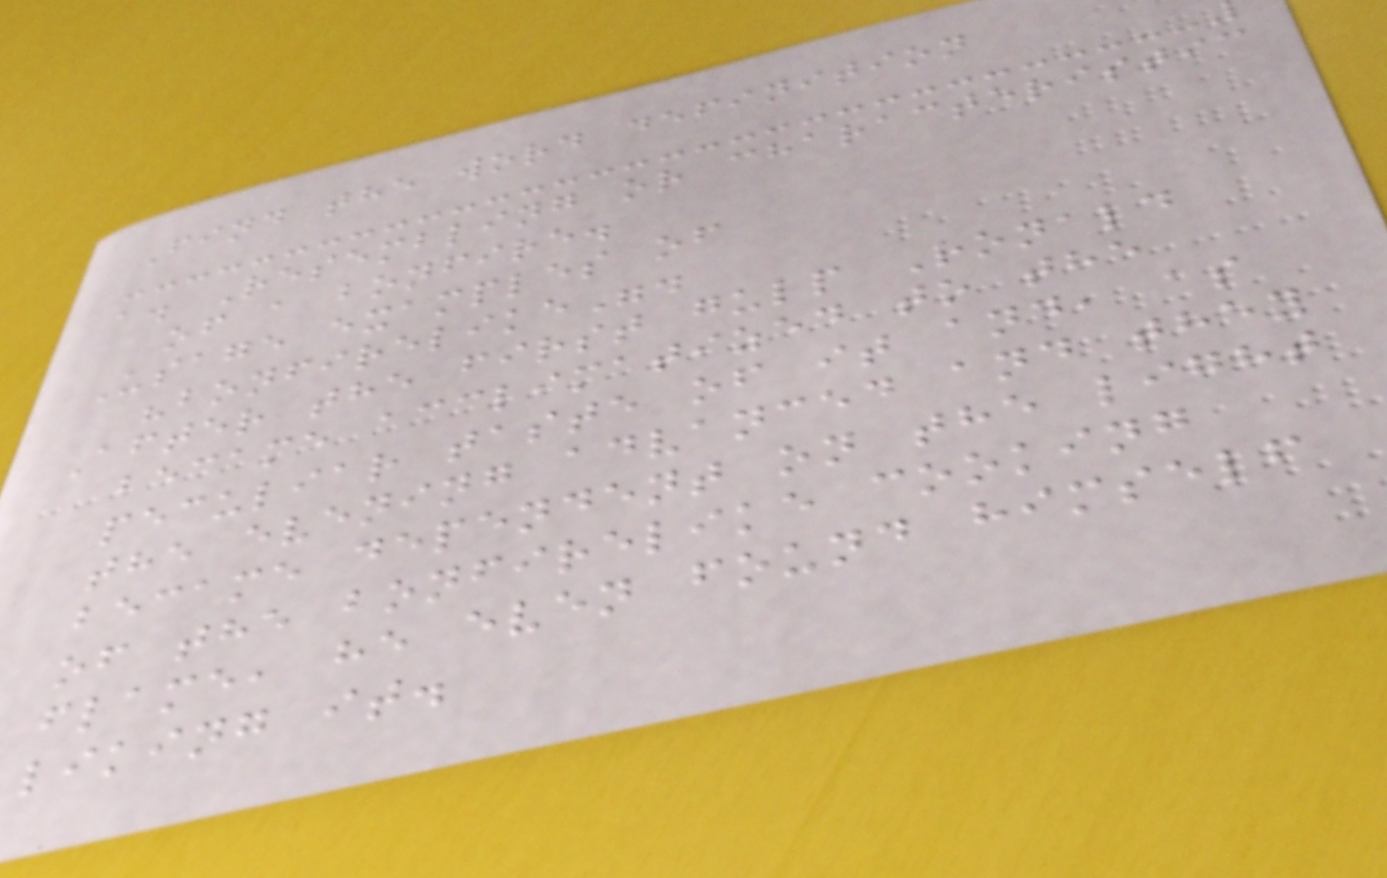Find the word definition
a. Resembling or characteristic
of a bonfire.
Usage examples of
"bonfirelike".
After the first gulp Ronald
became acclimatized to the
peculiar taste of it and, as
the evening advanced and they
became dependent on the light
of the bonfirelike cooking
flame, he even found himself
liking it.
